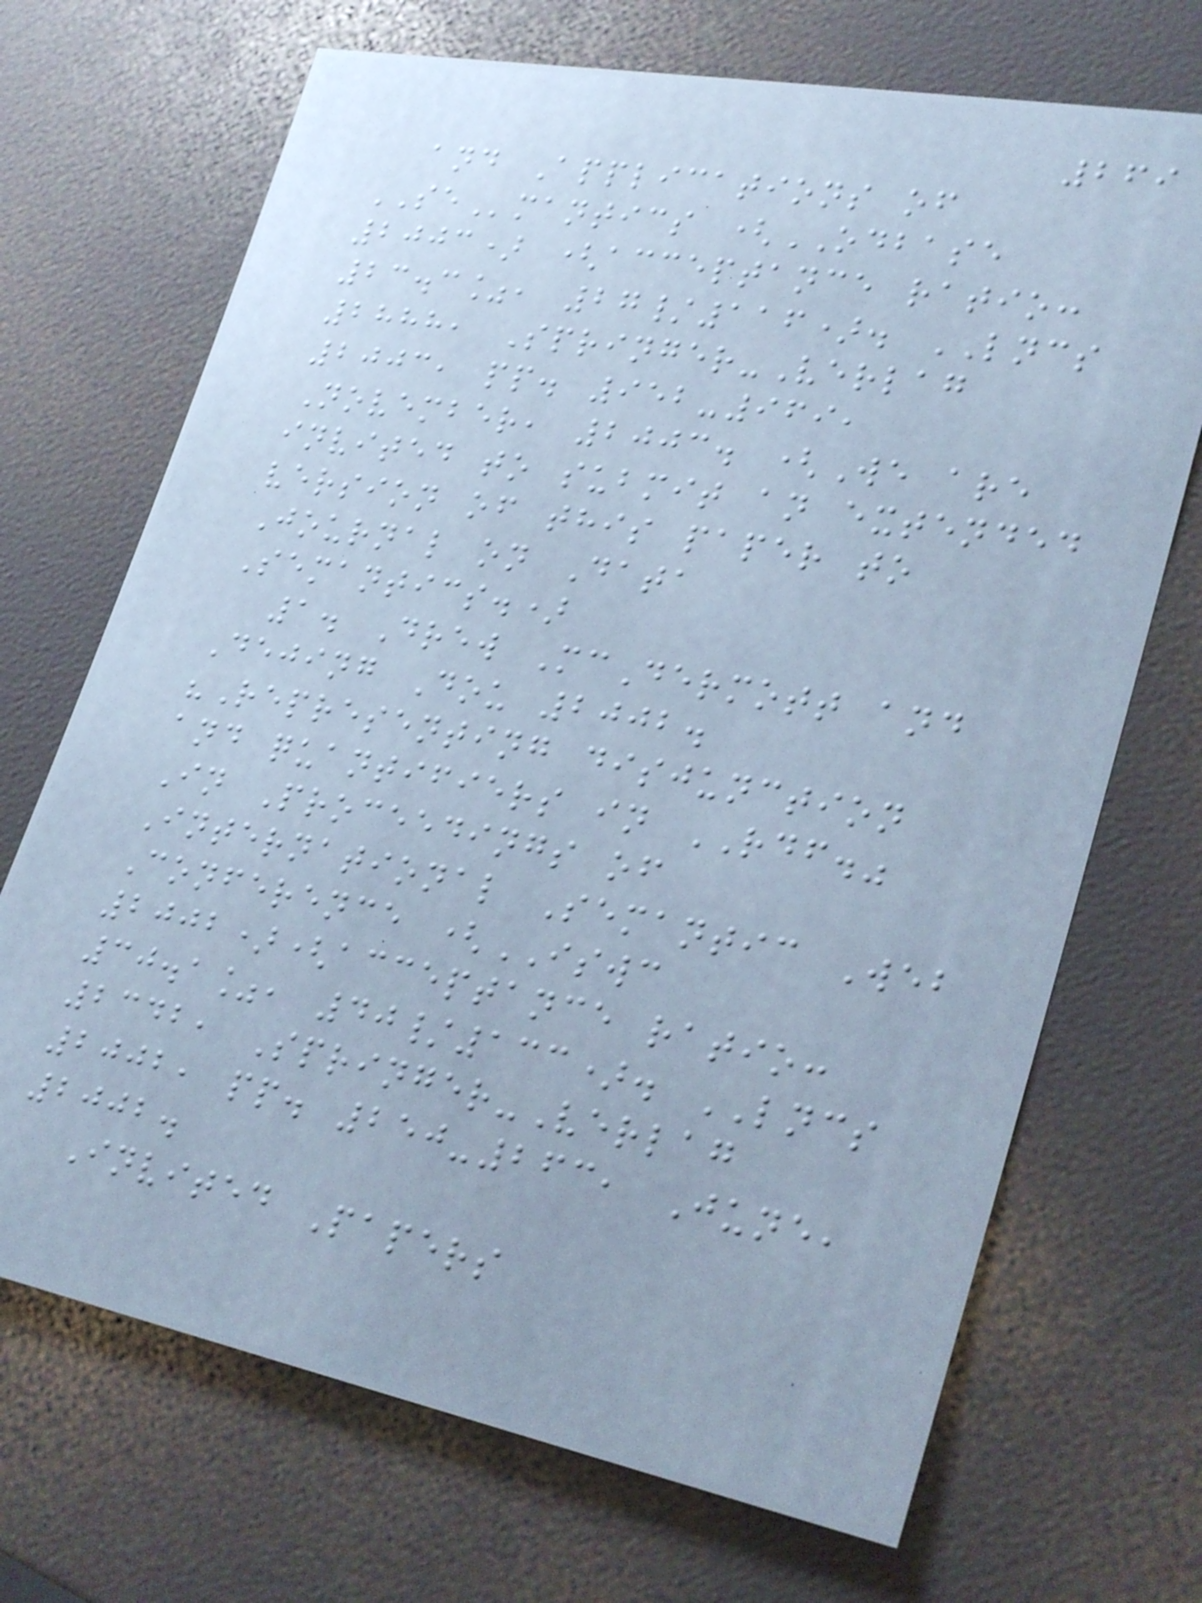269
and Applications of
SEmantics (ODBASE
2003) (acceptance ratio:
23.3%, 27/116). LNCS
2888, Springer-Verlag
2003, pp. 952-969,
November, 2003. (We are
invited to submit an extended
version of this paper to
Journal on Data
Semantics.)
1. Drew McDermott and
Dejing Dou 2002.
"Representing disjunction
and quantifiers in RDF."
In Proceedings of
International Semantic Web
Conference (ISWC
2002)(acceptance ratio:
30.1%, 40/133). LNCS
2342, Springer-Verlag
2002, pp. 250-263, June,
2002.
Invited Papers
